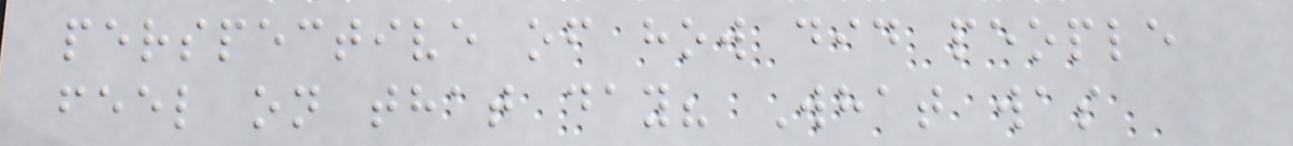perspective of how did people
feel on that day? What was
